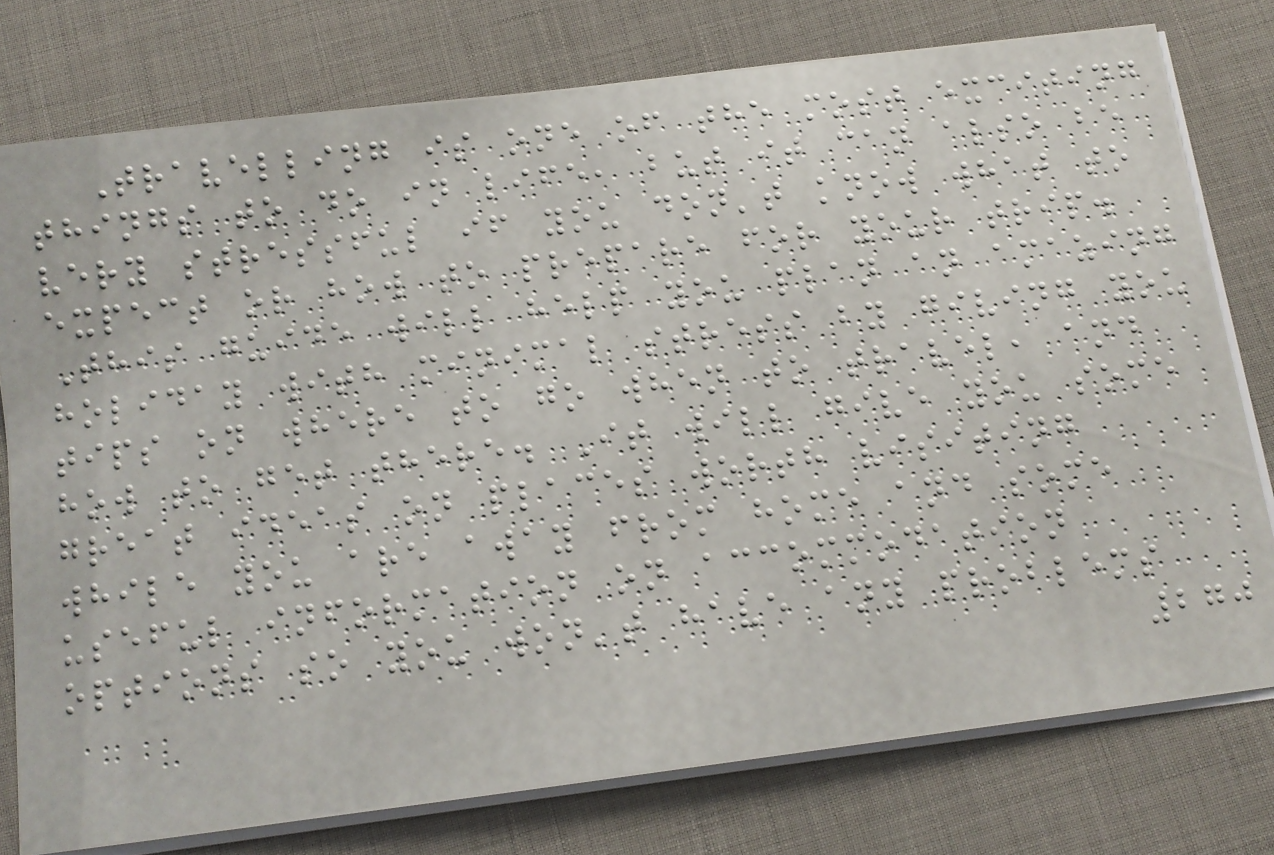Travelling is one of the most exciting
things to do in life, but it can also be
very stressful if you don't know what to
expect or how to prepare for your trip.
This guide will help you plan an amazing
holiday with minimal stress by giving you
tips on where to go when to travel, and
how to get there. It will give you some
great ideas on places worth visiting
while you are away from home and some
useful information on accommodation
options so you won't have any problems
270
